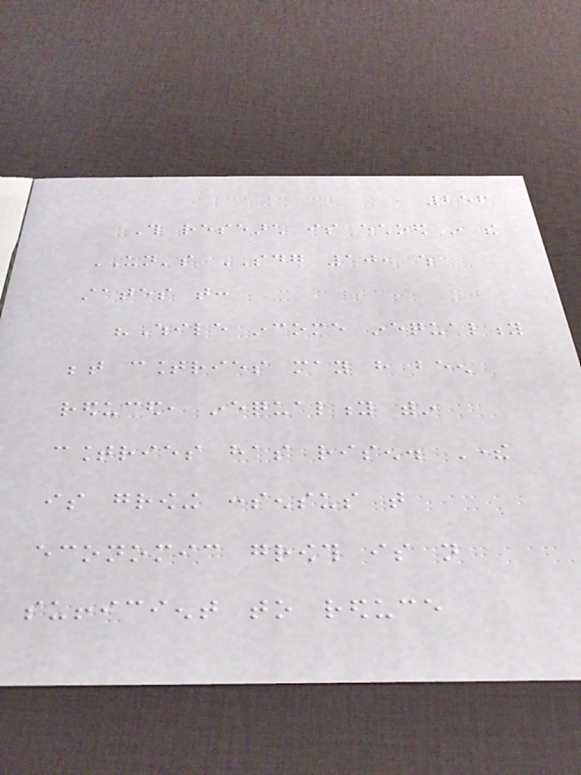256
This research is echoed in the
UN's SDG 10, which
states that:
"While income inequality
between countries may have been
reduced, inequality within
countries has risen. There
is growing consensus that
economic growth is not
sufficient to reduce
